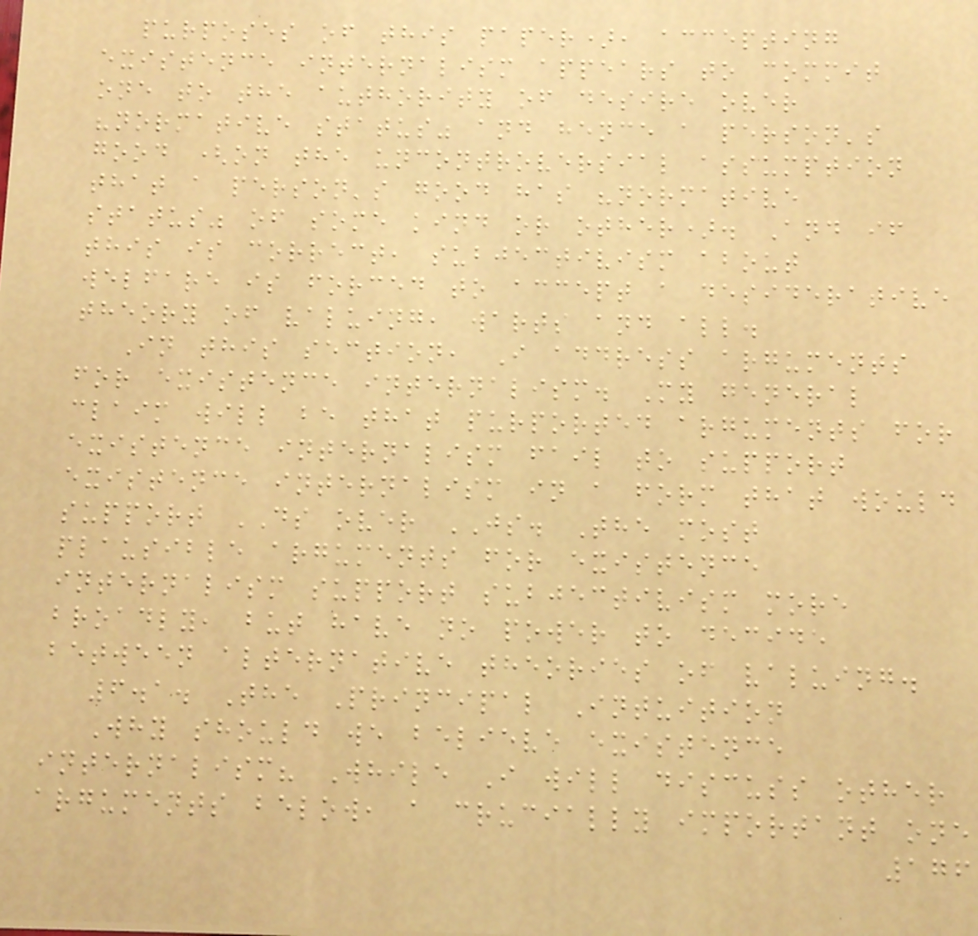purposes of this paper), accepting
existence internalism appears to commit
one to the authority of desire over
"normative status" and hence a person's
good (on the uncontroversial assumption
that a person's good has "normative
status" of some kind or other). And if
this is correct, subjectivism about
welfare is forced to accept a desiderative
theory of valuing, warts and all.
In this section, I address arguments
for existence internalism. My general
claim will be that purported arguments for
existence internalism fail to support
existence internalism in a form that would
support DS over JS. The most
plausible arguments for existence
internalism support subjectivism more
broadly, but have no power to decide
between alternative theories of valuing.
6.1. The Principal Intuition
Why should we believe existence
internalism? While I will discuss other
arguments below, a crucially important one
176
